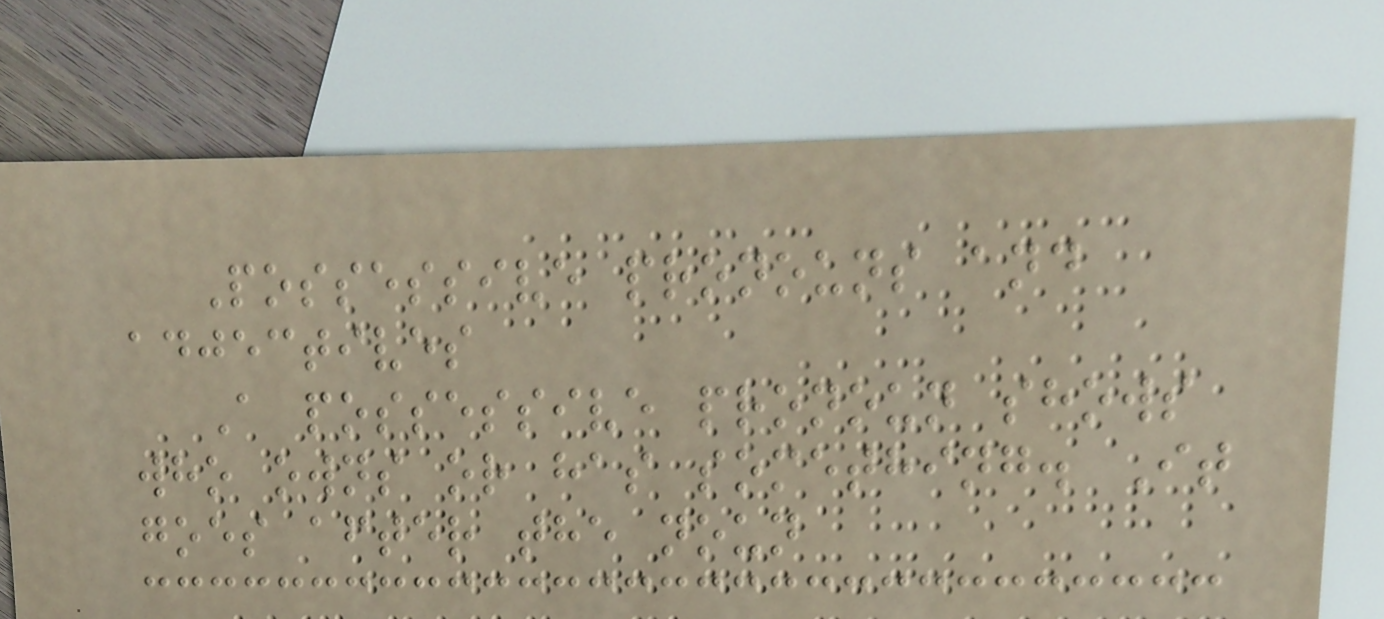Possessive pronouns and
adjectives
A possessive pronoun shows
who owns or has something. It
goes after the noun
